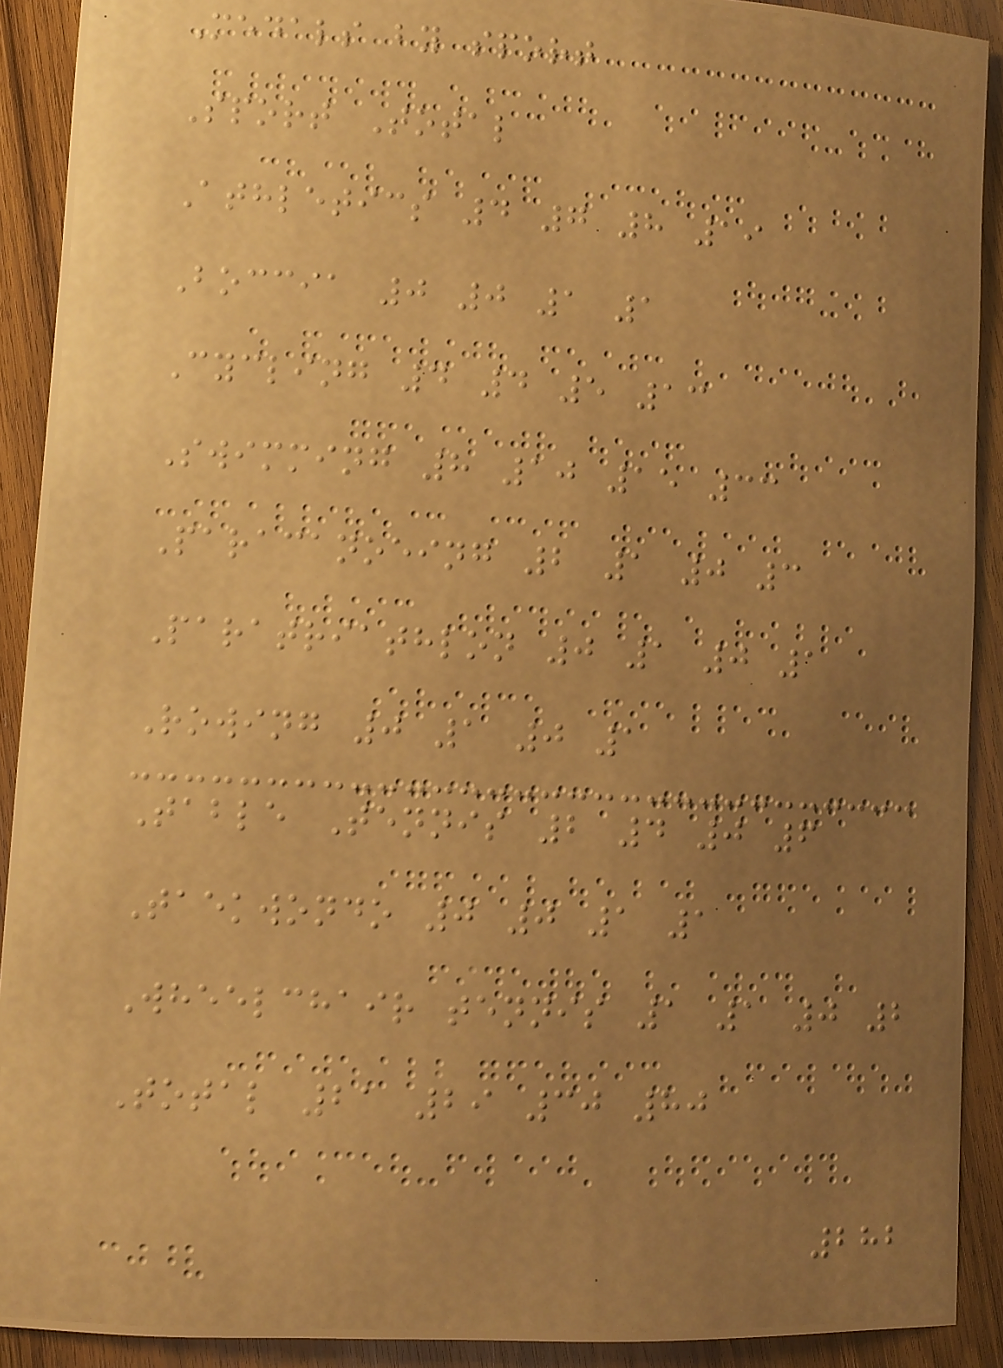Medals by sport
Sport Total
Athletics 4 7 8 19
Boccia 0 0 1 1
Cycling 4 4 5 13
Swimming 8 10 15 33
Paracanoeing 2 1 0 3
Paratriathlon 0 1 0 1
Rowing 0 1 0 1
Table Tennis 2 4 0 6
Taekwondo 0 0 1 1
Wheelchair tennis 1 1 0 2
Total 21 29 30 80
282
